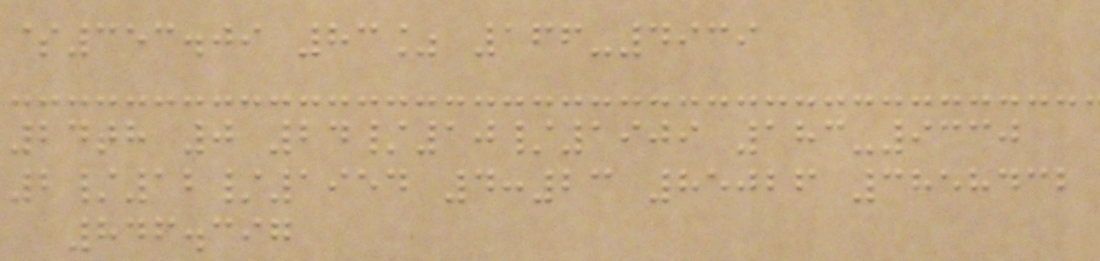$353.09 83% 166-4939
24th 0 24/10/1909 183-9330
2/12/1954 4:23 85026 3858432
846.397
